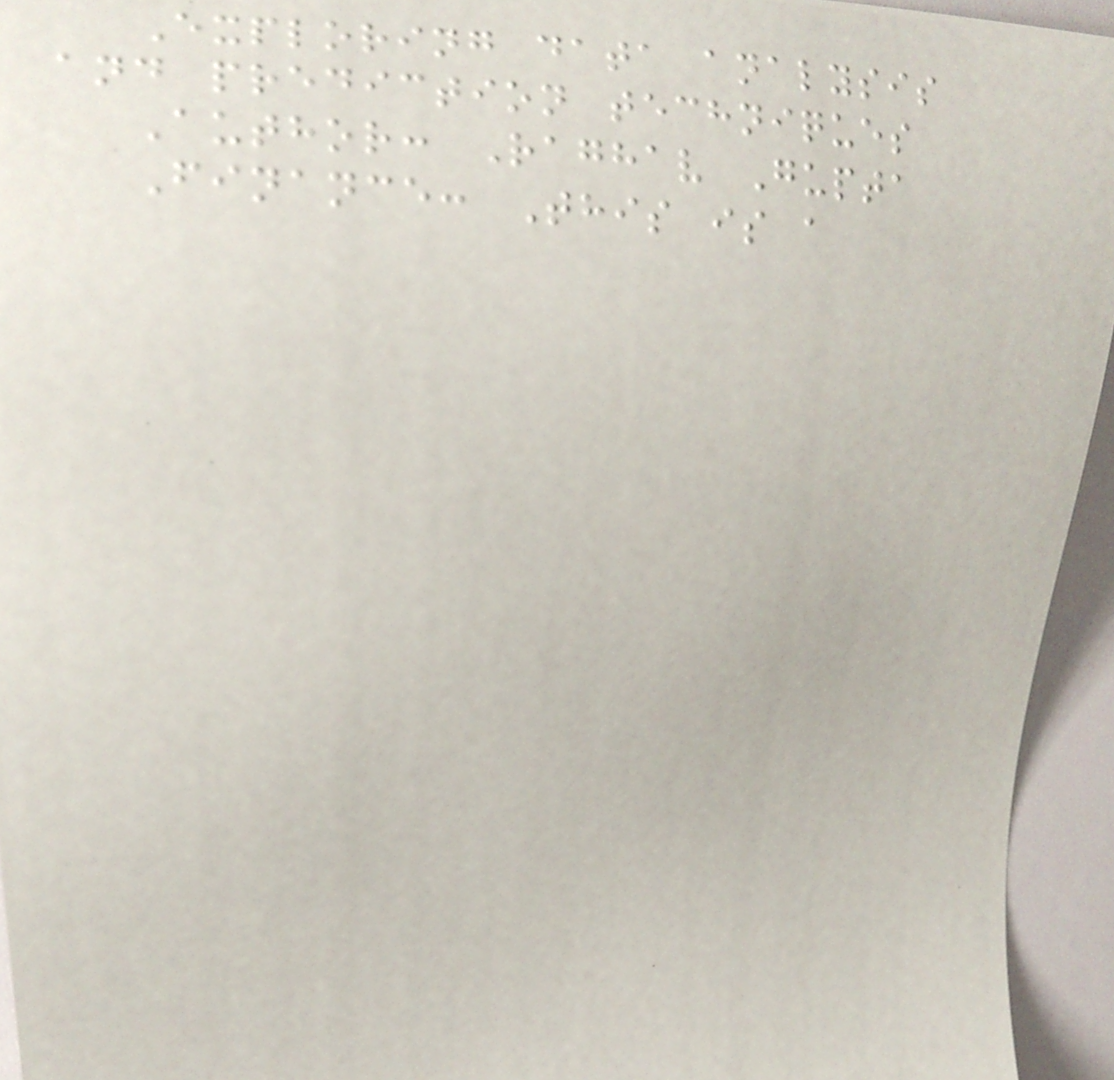Exploring data analysis
and prediction techniques
Author: Raghav Gupta
Finance: This is a
